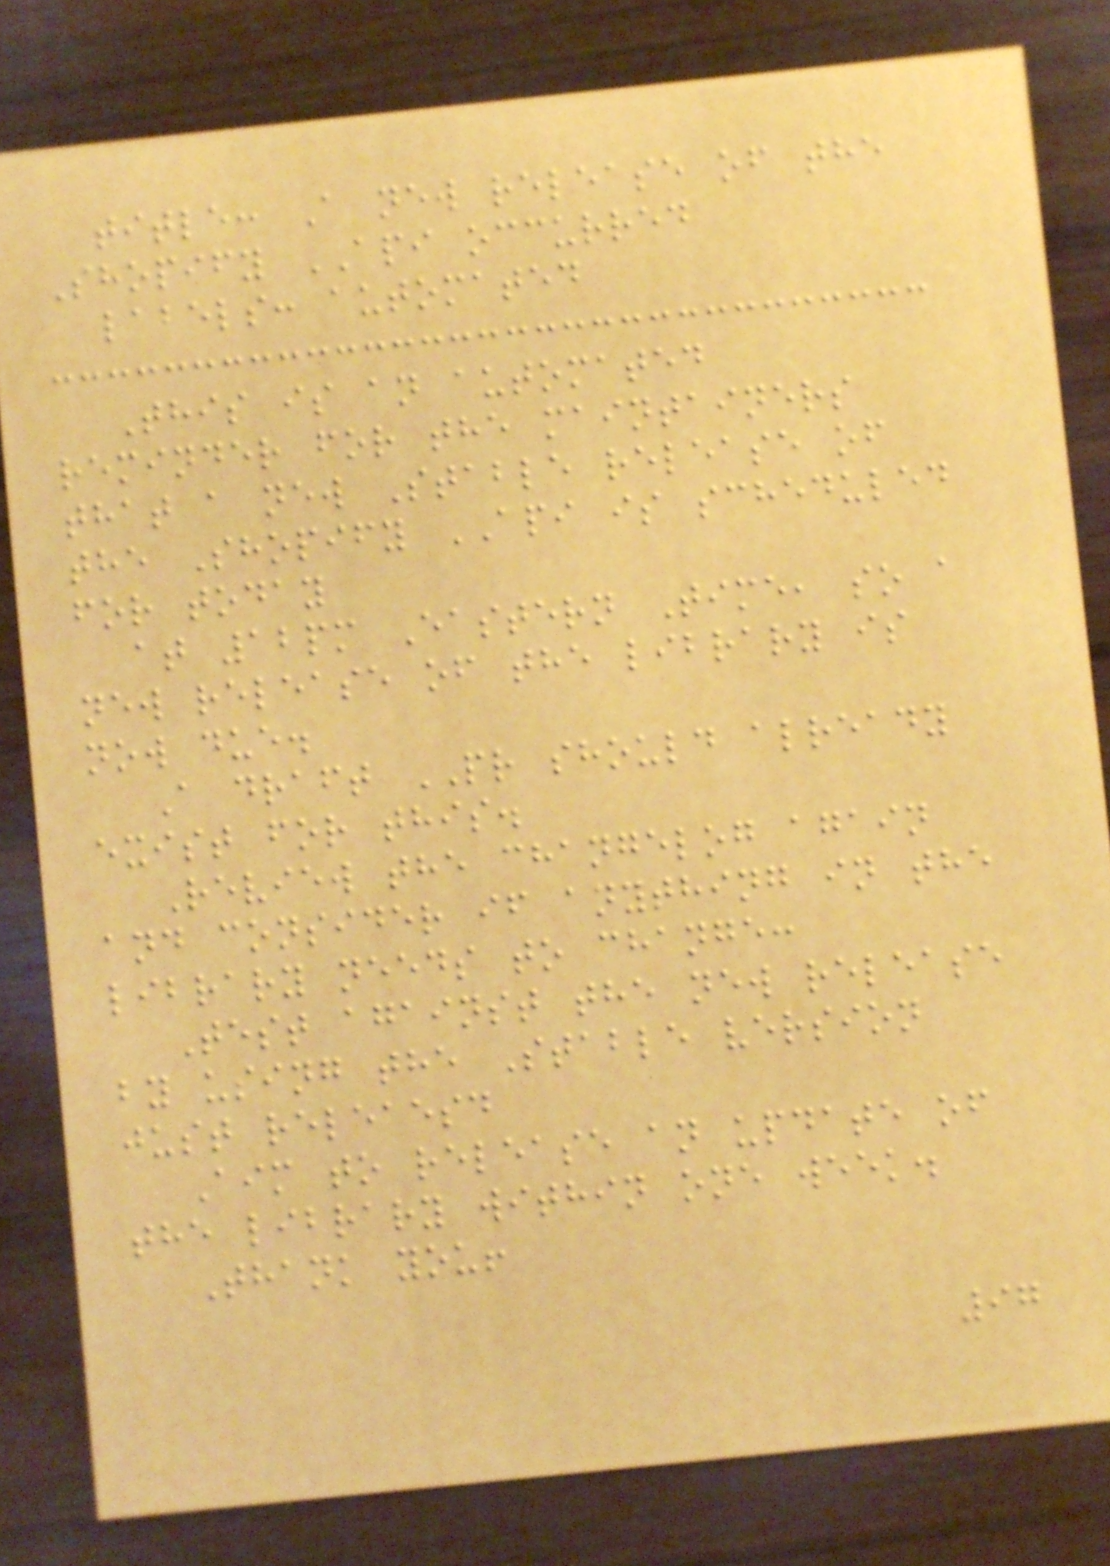title: A new release of the
Shopify API occurred
labels: automated
This is an automated
reminder for the maintainers
that a new Stable release of
the Shopify API is scheduled
for today
at 12pm Eastern Time, so a
new release of the library is
now due.
A draft PR should already
exist for this.
Review the changelog again
and consider if anything in the
library needs to change:
Test against the new release
by using the Stable version
just releaesd
Aim to release an update of
the library within one week.
Thank you!
97
